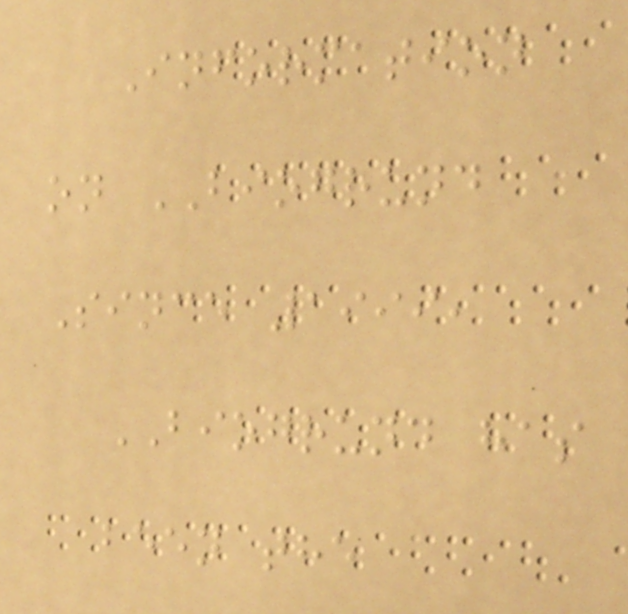Information
on BIOGRUND
Since 1999,
BIOGRUND has
been the
